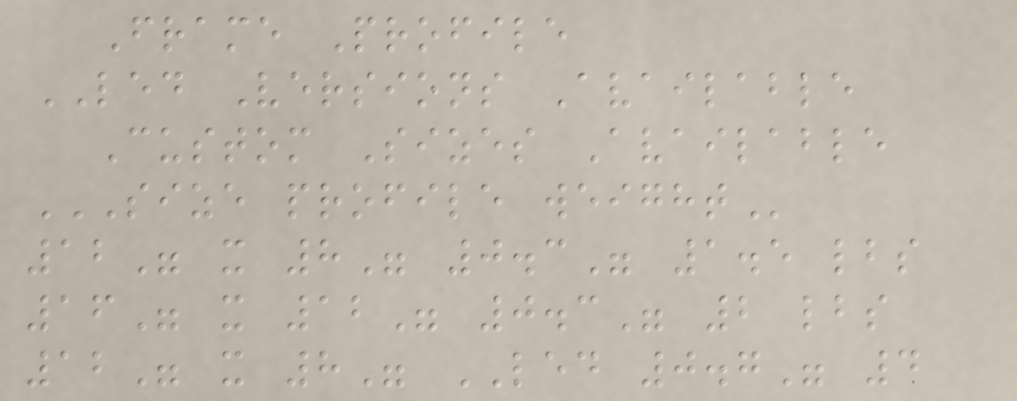Frame Profile
LED Versions Available
Custom Sizes Available
SIZE PROFILE WEIGHT
12" x 8" 0.3" 1.5 lbs
16" x 12" 0.3" 2 lbs
12" x 8" LED 0.7" 4
